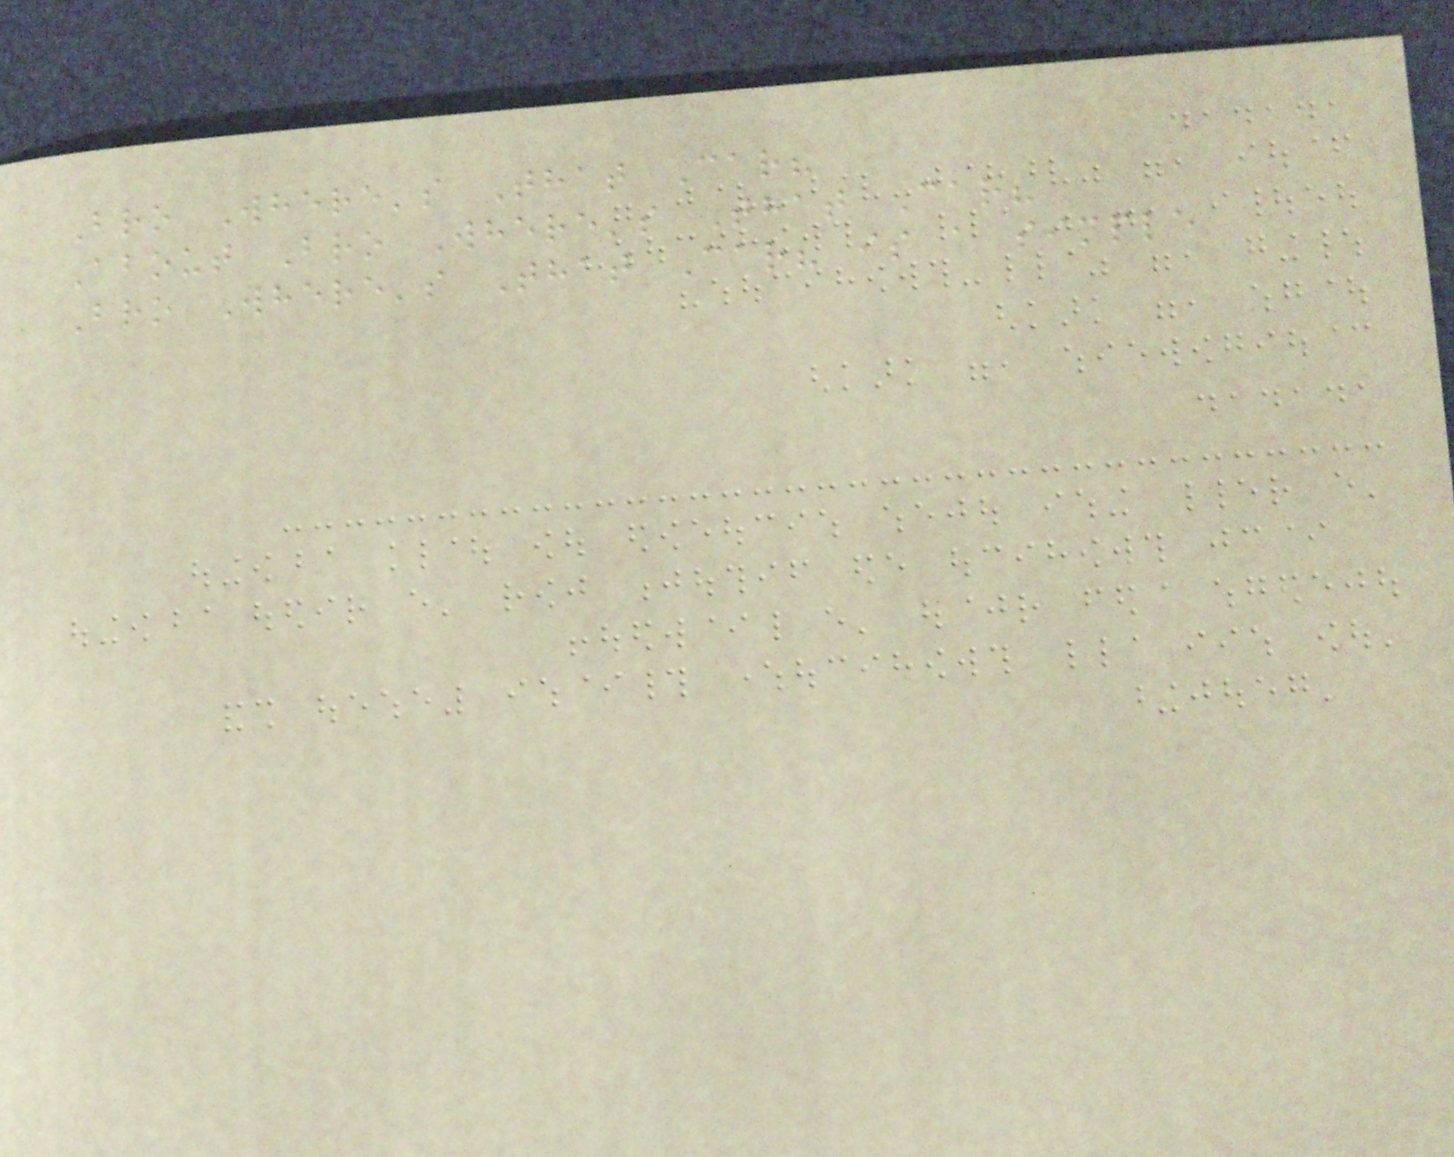Bro Where's That Car?
About Bro Where's That Car?
Bro Where's That Car? is a simple
